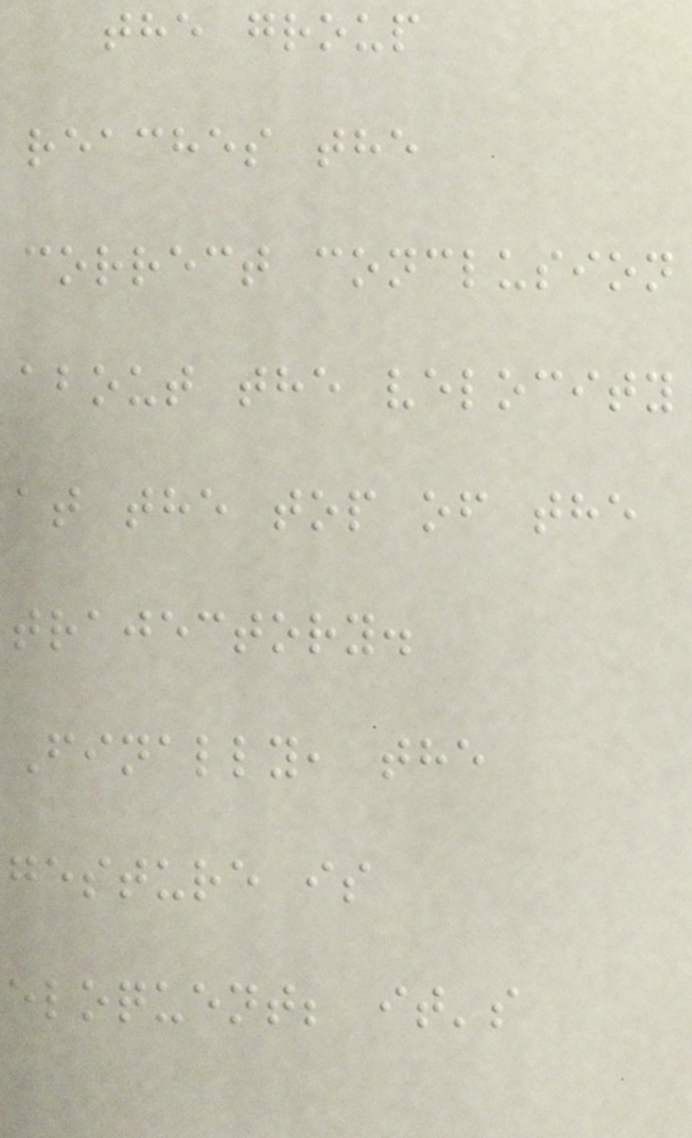the group
reaches the
correct conclusion
about the velocity
at the top of the
trajectory.
Finally, the
gesture is
eloquent; it's
